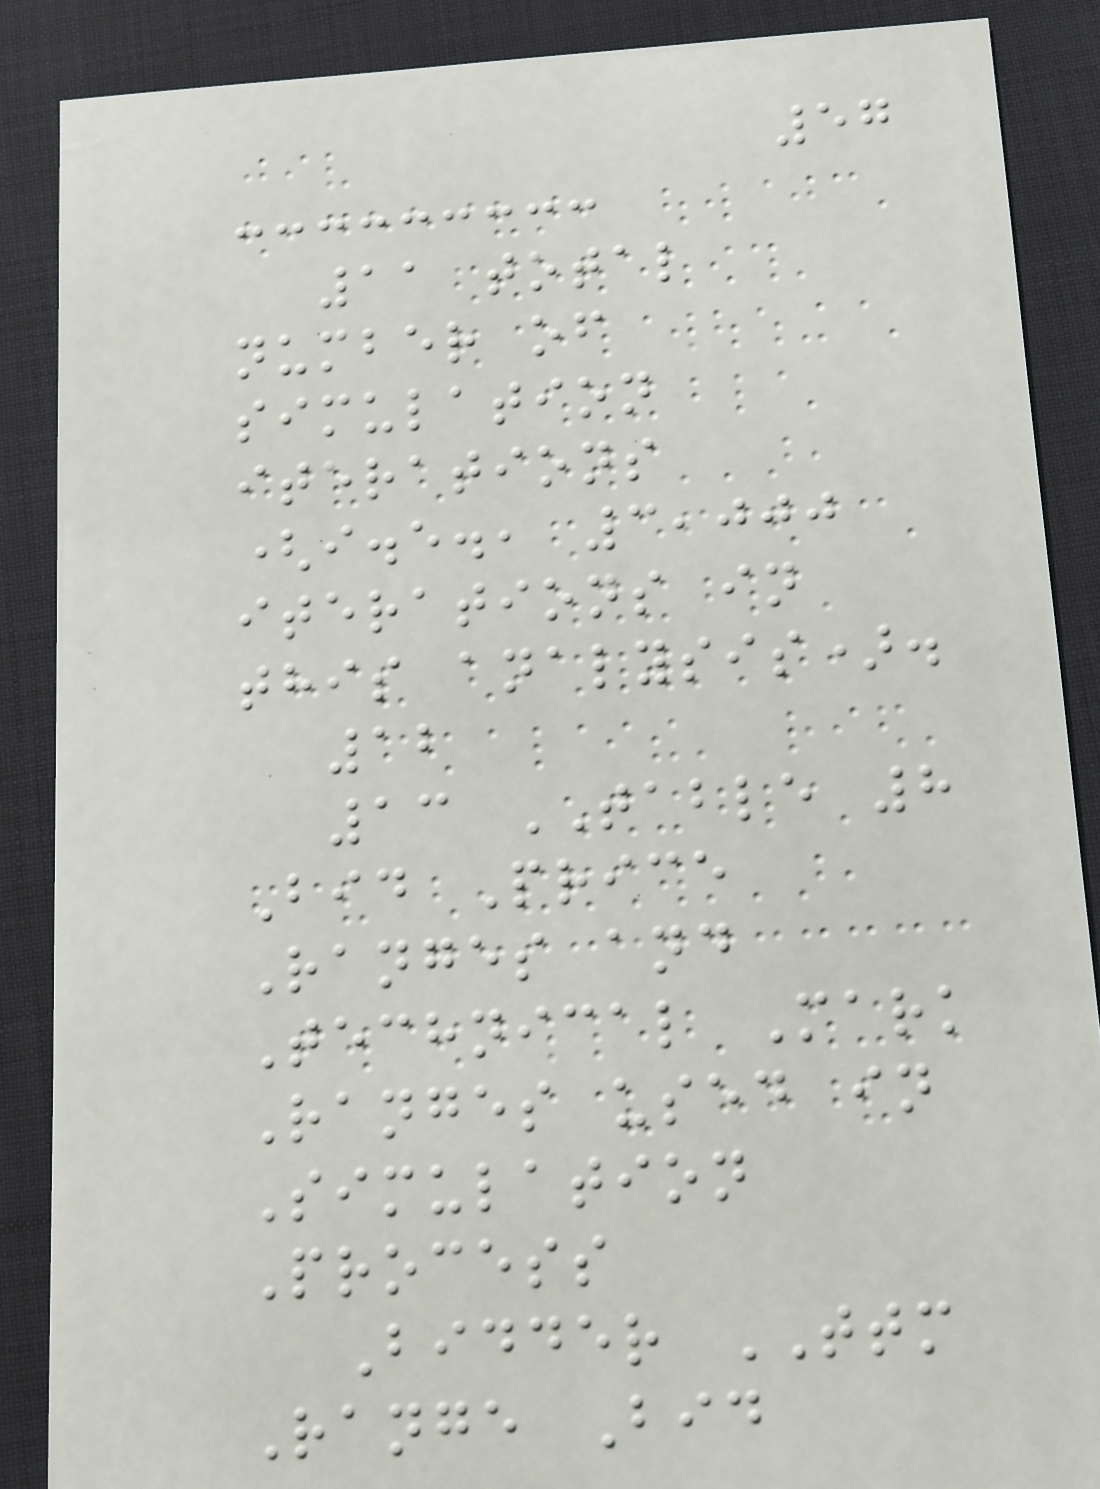57
11 total
number of
simulation
iterations
(i.e., 3,000
iterations in
this analysis).
12
13 TABLE 8
Bid Price
Ranges and
Technical Mark
Ranges used in
Simulation
Process
Bidder TTM
Range Bid
